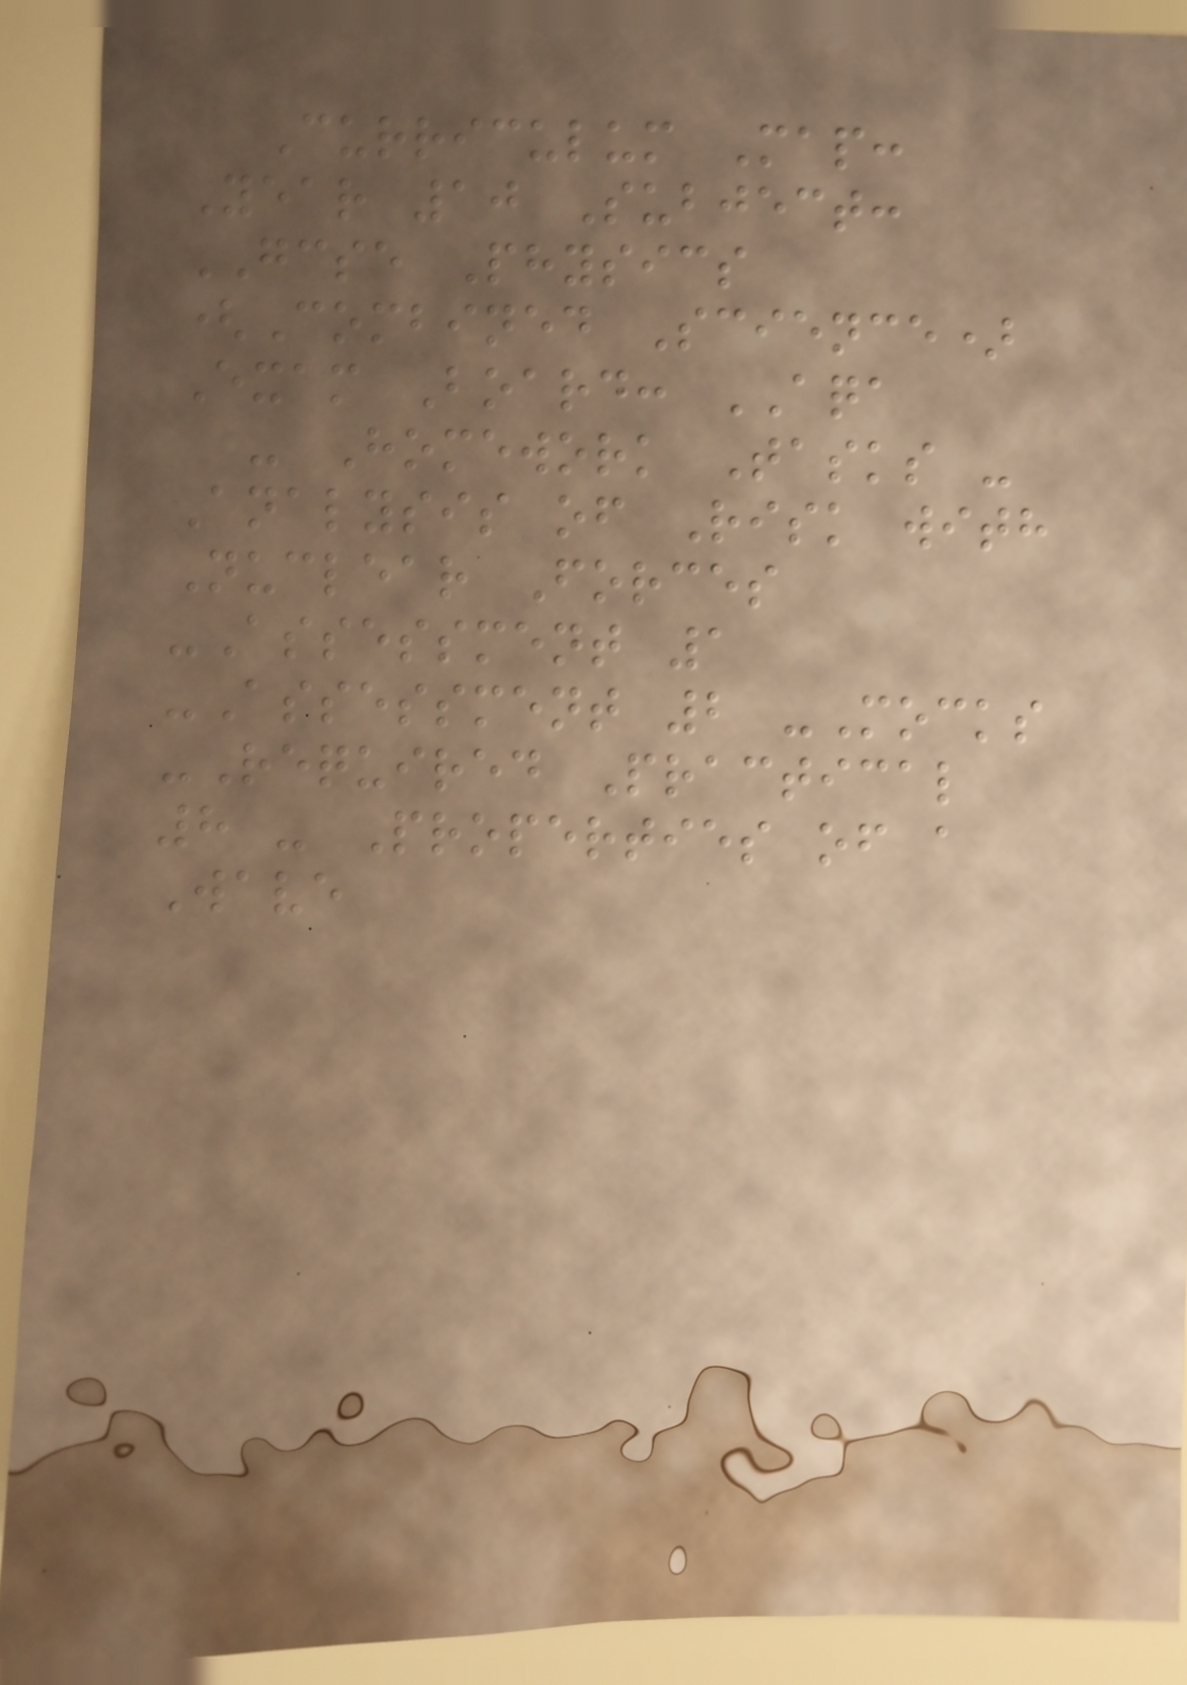Curriculum Map:
Year 10 Subject:
GCSE Physics
(Combined Science)
Exam Board: AQA
- Homework Tasks -
Analysis of Risk with
Nuclear Forces
-Assessment 1
-Assessment 2 -Mocks
-Required Practical
8 - Properties of a
Wave
